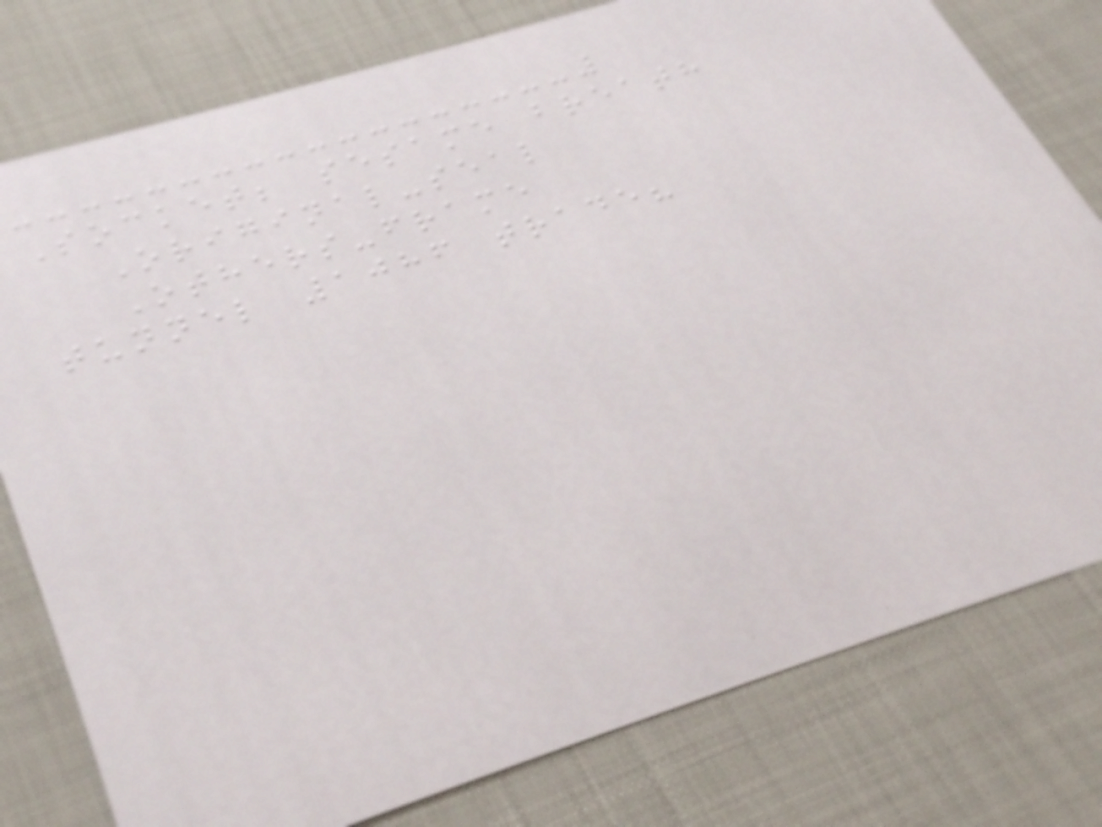Socket; sesame breath
Original-seal
Others-frame
tunnel 1086 trade?
